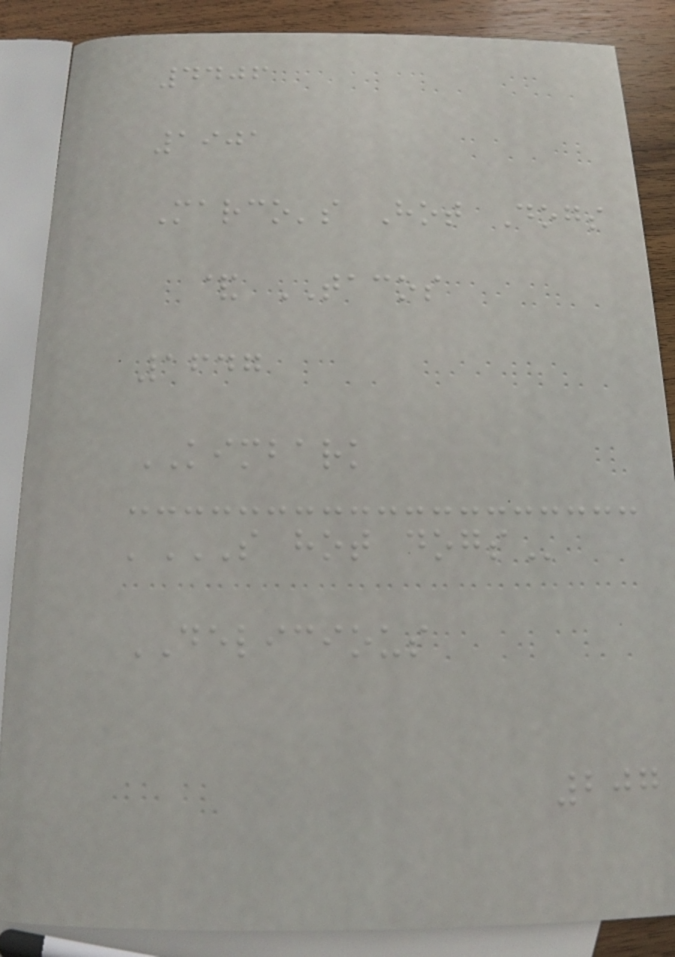4406
1901
Marco's Hot Dogs
& TACOS
1647
KIMBARK
'S HOT DOGS
DELICIOUS
207
